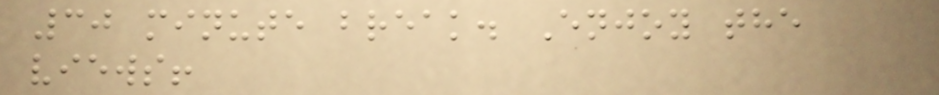30 minute break. Enjoy the
views!
